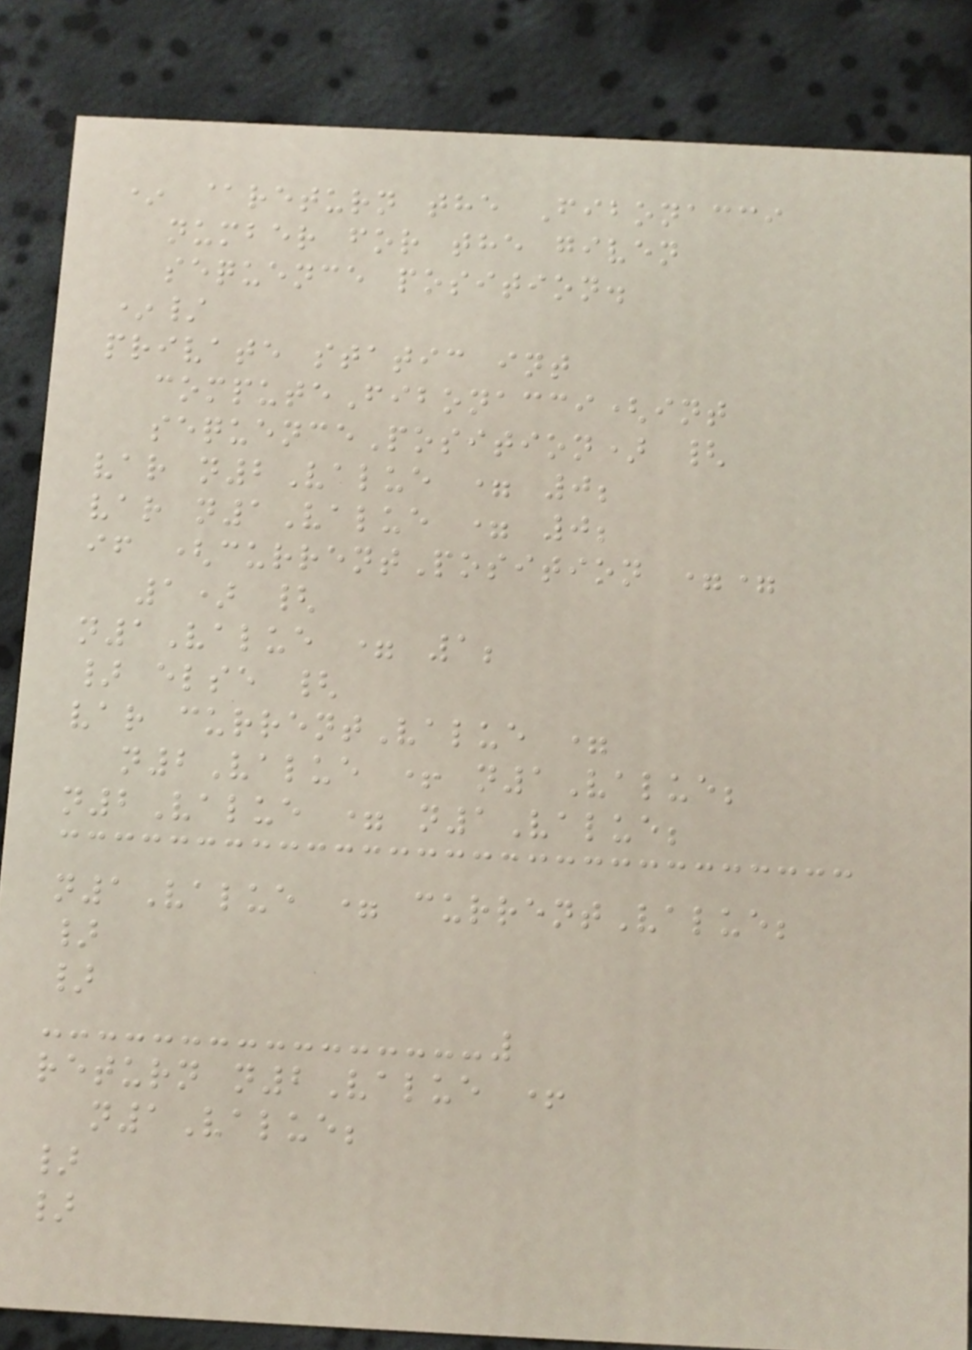* @return the Fibonacci
number for the given
sequence position.
*/
private static int
computeFibonacci(int
sequencePosition) {
var n2Value = 0;
var n1Value = 0;
if (currentPosition ==
1) {
n1Value = 1;
} else {
var currentValue =
n2Value + n1Value;
n2Value = n1Value;
n1Value = currentValue;
}
}
return n2Value +
n1Value;
}
}
